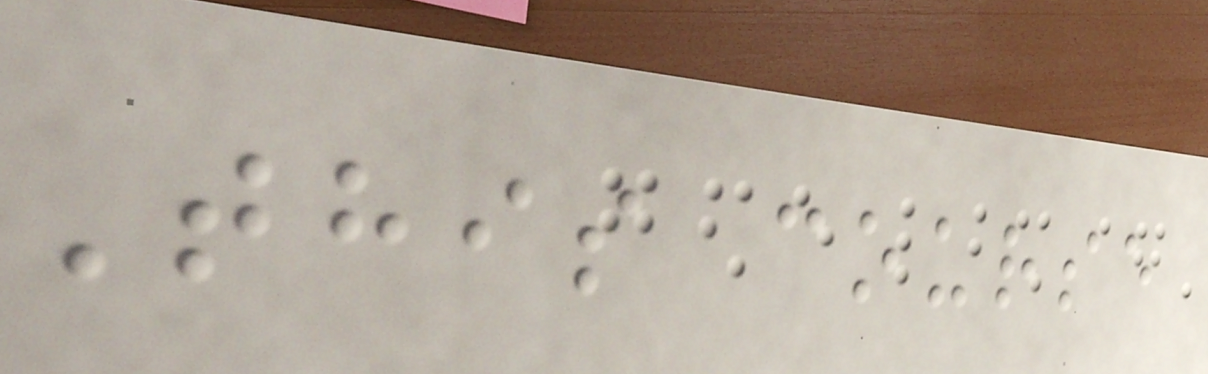This course
